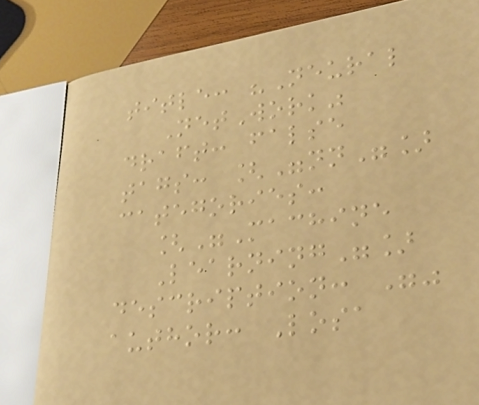title: "Neural
NetWork"
draft: false
tags: ["nn"]
categories:
["Machine
Learning"]
description: ""
author: Losa
